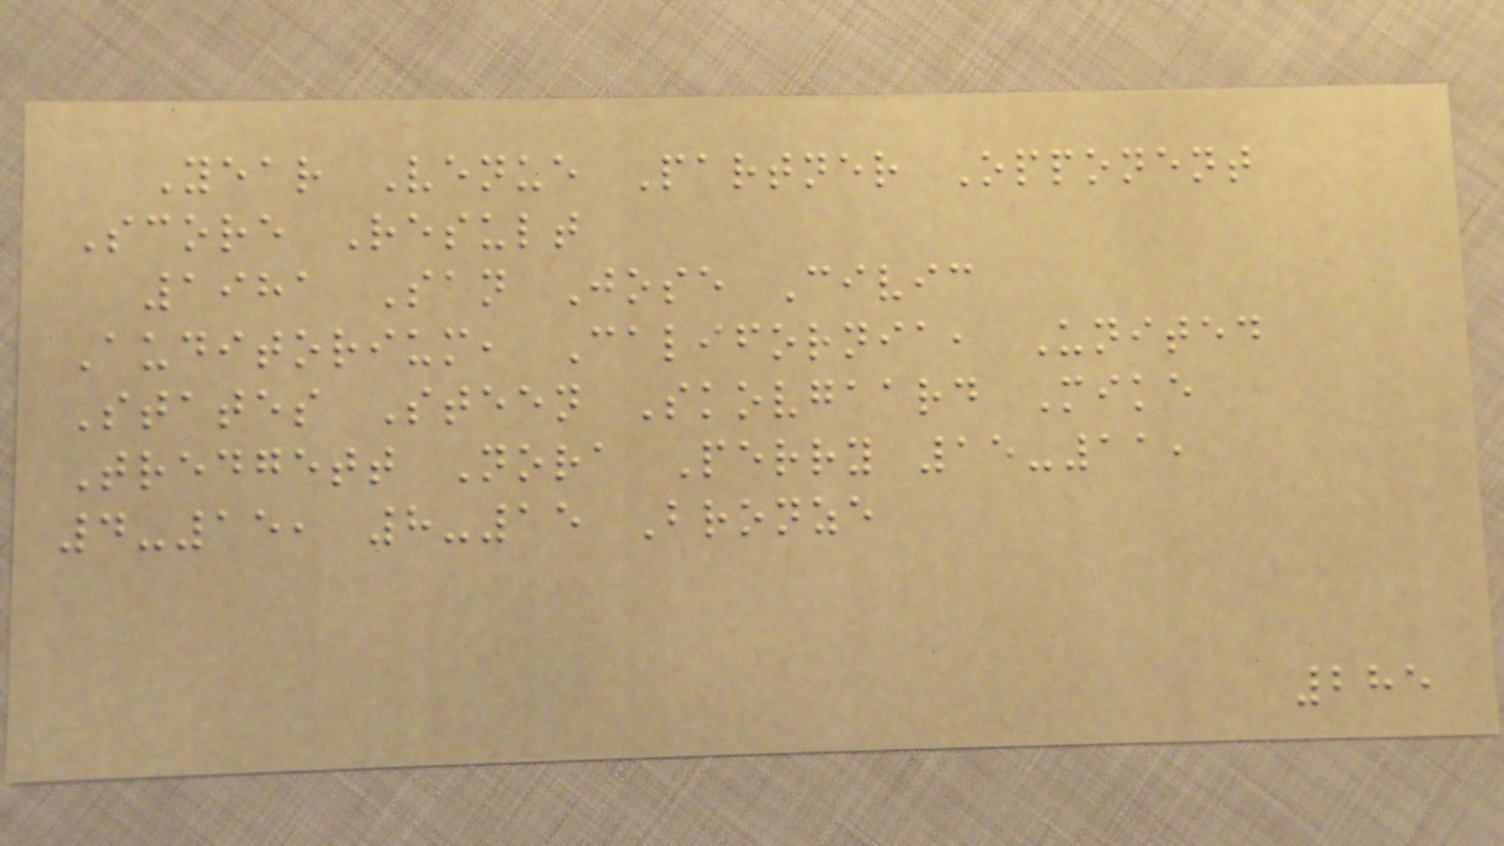Year Venue Partner Opponent
Score Result
1981 San Jose Civic
Auditorium, California, United
States Steen Skovgaard Mike
Tredgett Nora Perry 15-11,
4-15, 8-15 Bronze
285
